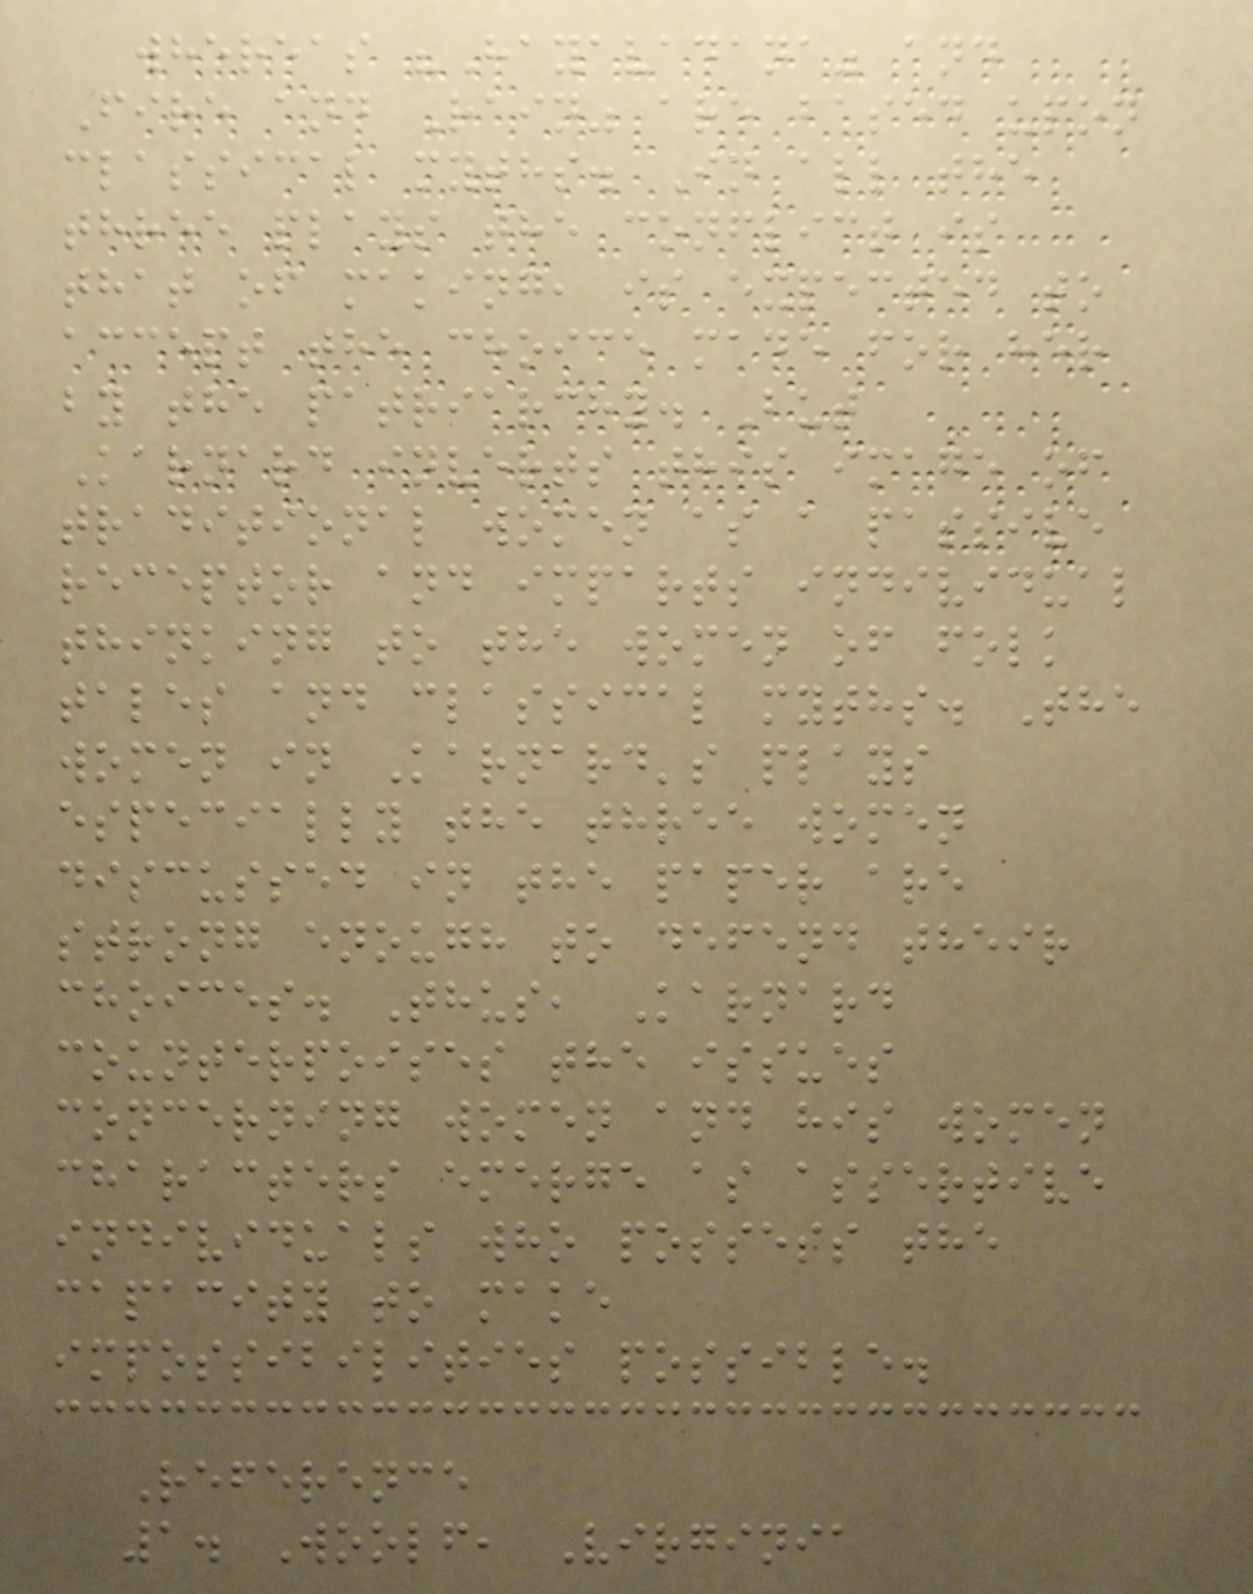whereas "Hayavadana" and
Fire and Rain" are based upon
classical myths. In all the
three plays the conflict is
that of making, is expected to
accept the choice made for her
by the patriarchy. But
Karnard inverts this image of
traditional women as a passive
receptor and imparts individual
thinking to the women of folk
tales and classical myths. The
women in Karnard's plays
especially the three women
discussed in the paper are
strong enough to defend their
choices. Thus, Karnard
counterpoises the issues
concerning women and his women
characters emerge as assertive
individuals who possess the
capacity to make
impossibilities possible.
Reference
1. Woolf, Virginia
